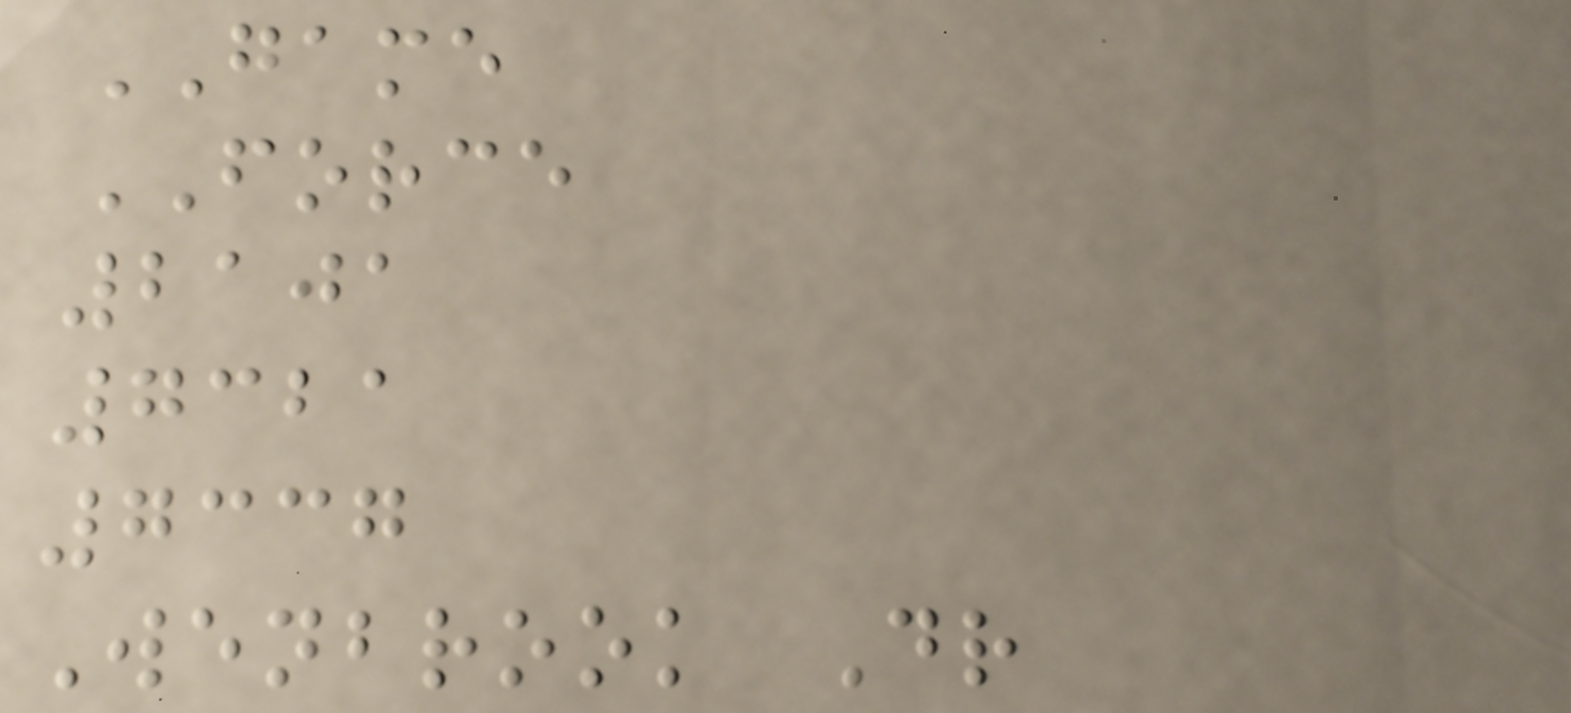GAME
FORCE
2101
7321
7337
Wenbrook Dr
